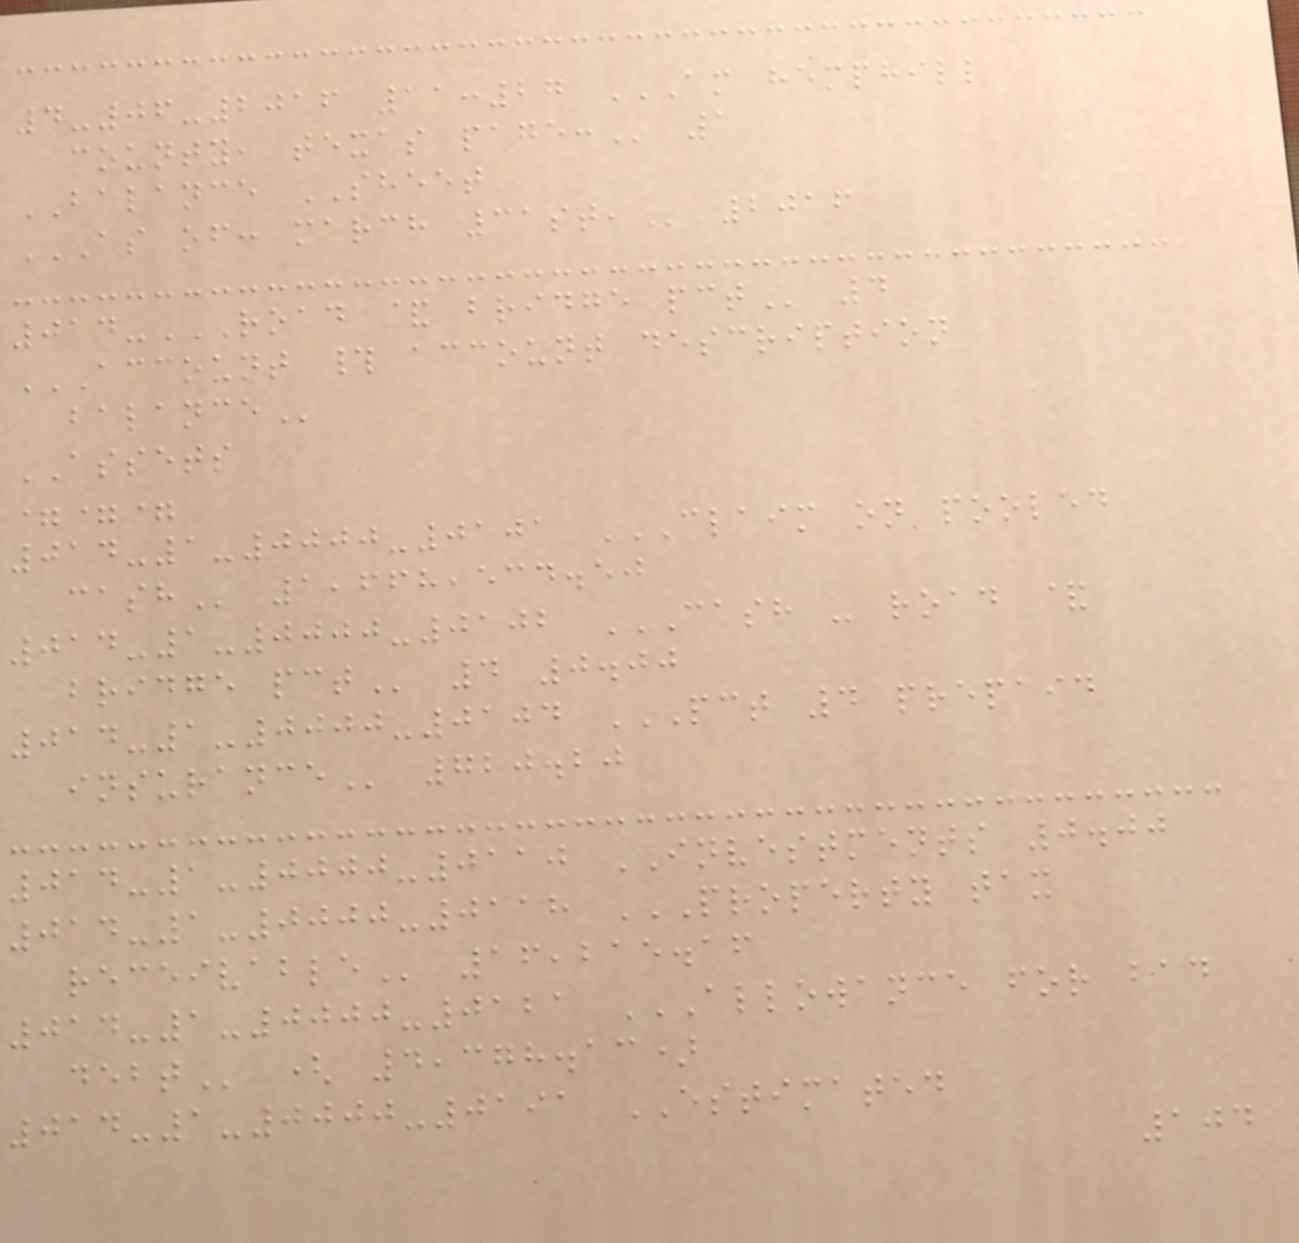4-06-2016 11:27 AM HEMPHILL
COUNTY, TEXAS PAGE: 1
BALANCE SHEET
AS OF: MARCH 31ST, 2016
014-ROAD & BRIDGE PCT 4
ACCOUNT # ACCOUNT DESCRIPTION
BALANCE
ASSETS
===
014-1-0000-0101 CLAIM ON POOLED
CASH 1,668,534.50
014-1-0000-0102 CASH - ROAD &
BRIDGE PCT 4 0.00
014-1-0000-0104 PCT 4 PREPAID
INSURANCE 720.20
014-1-0000-0110 INVESTMENTS 0.00
014-1-0000-0118 PROPERTY TAX
RECEIVABLE 16,215.16
014-1-0000-0121 ALLOWANCE FOR BAD
DEBT ( 4,378.13)
014-1-0000-0191 ESTIMATED
104
